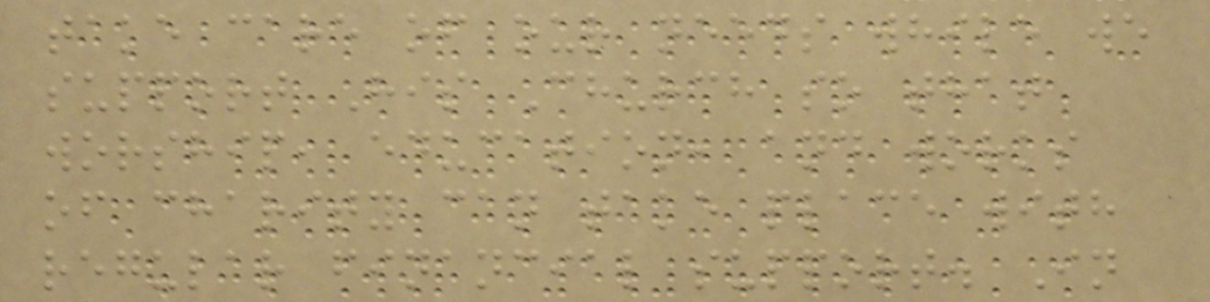take care of our needs while we
support His Church so that
worship, education, and works
of charity can take place with
regular financial support. In
